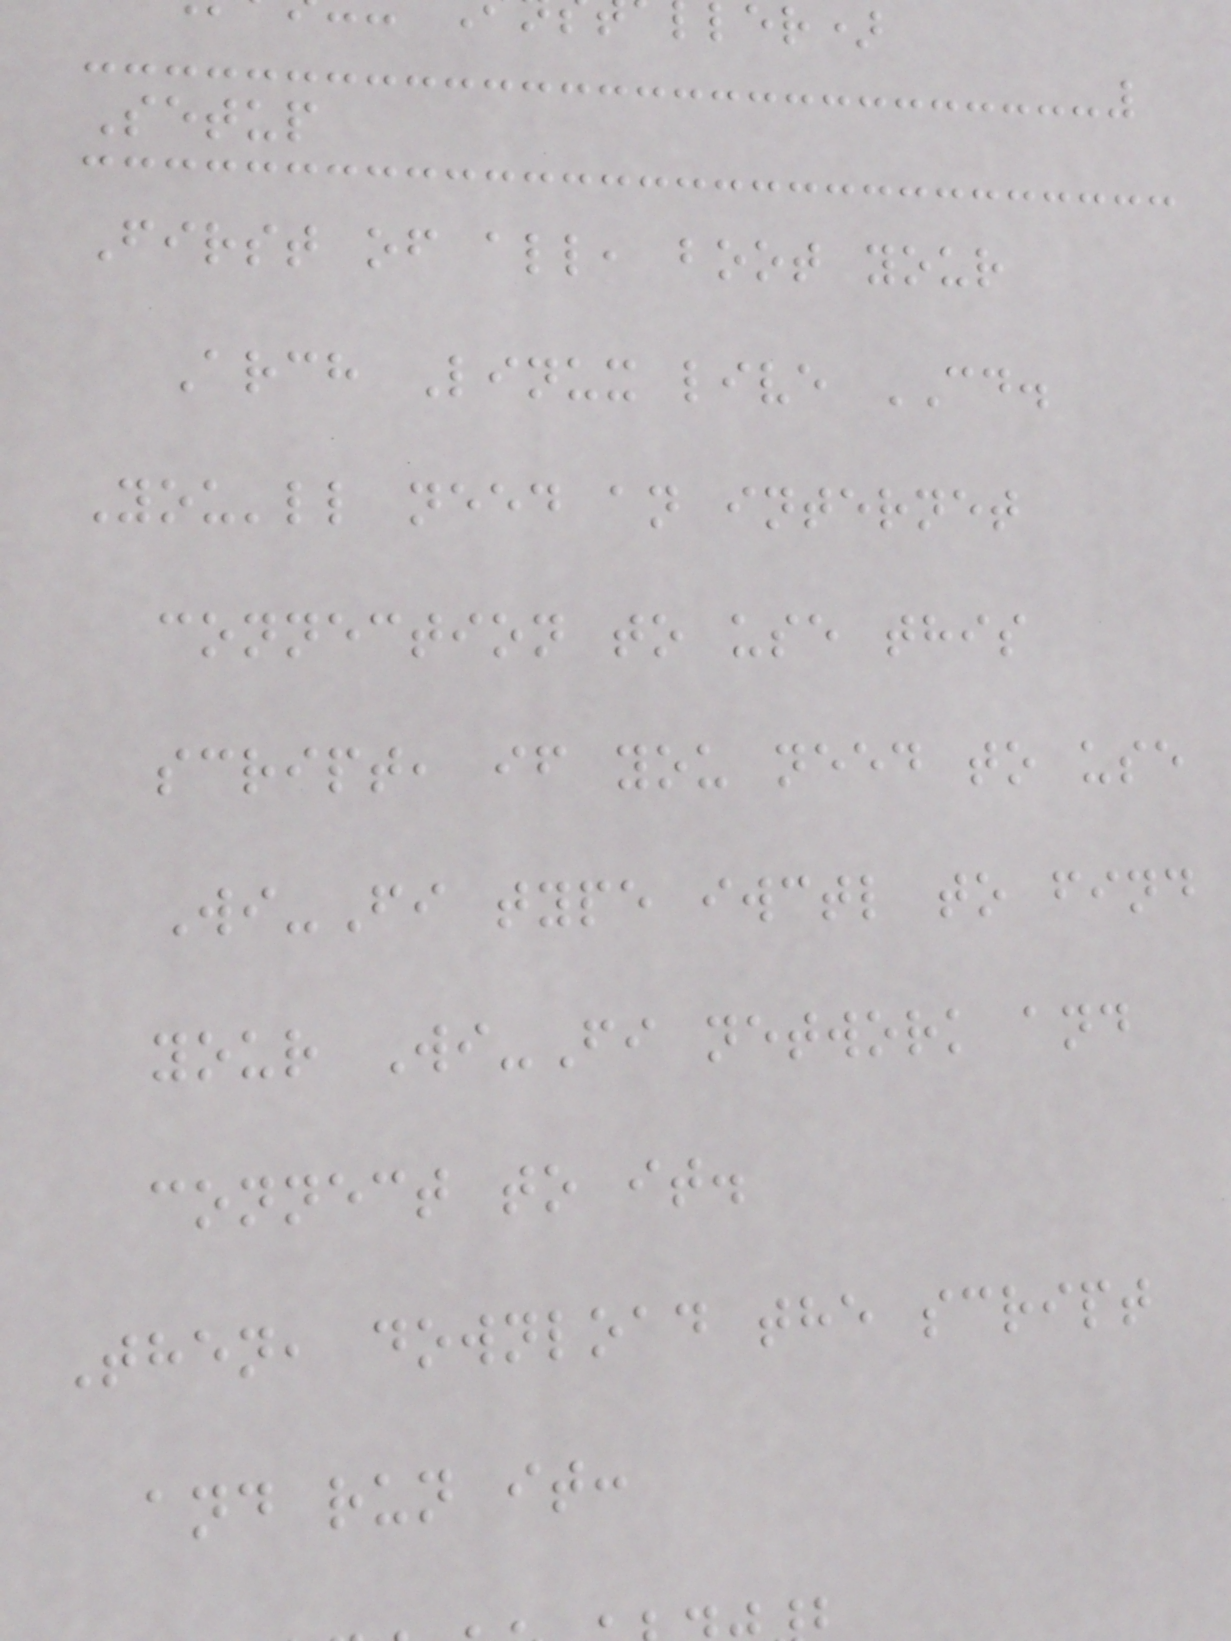ler)
Setup
First of all, boot your
Arch Linux live CD.
You'll need an internet
connection to use this
script, if you need to use
Wi-Fi type iwctl to find
your Wi-Fi network and
connect to it.
Then, download the script
and run it:
